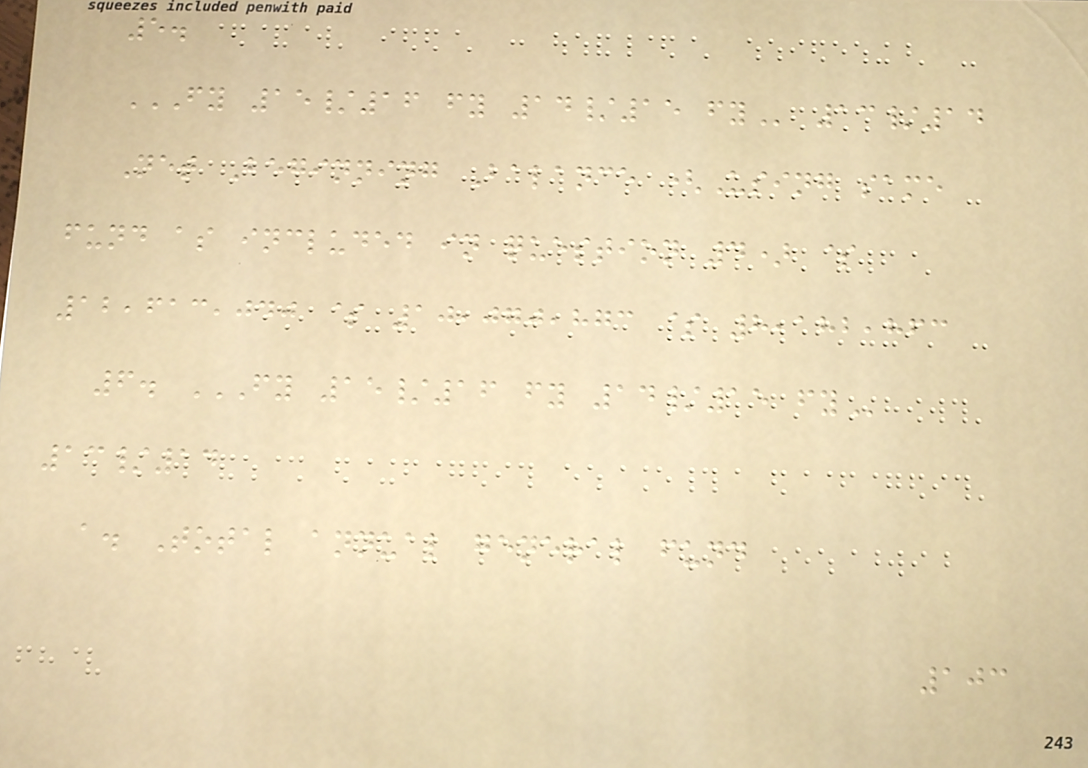5.
FY 15/16 FY 14/15 FY 13/14
Net Beginning Balance (Using same
fund as included in question 4) $
12,613,040 $ 10,070,873 $ 8,182,863
6. FY 15/16 FY 14/15 FY
13/14
a. Total annual general fund
103
